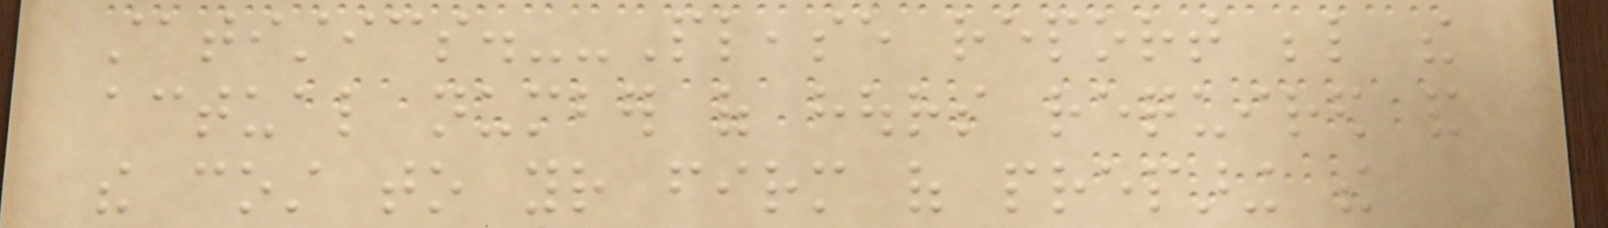statistics.--Please report below the
actual number of hours required and
the cost to your firm of preparing the
